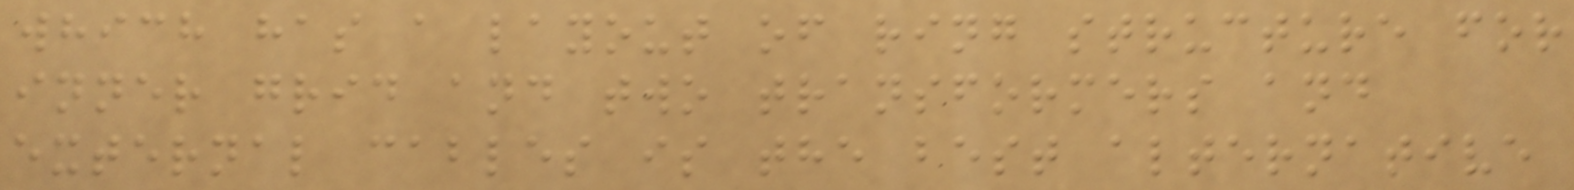which has a layout of ring structure for
inner grid and two transformers and
external cables is the best alternative
